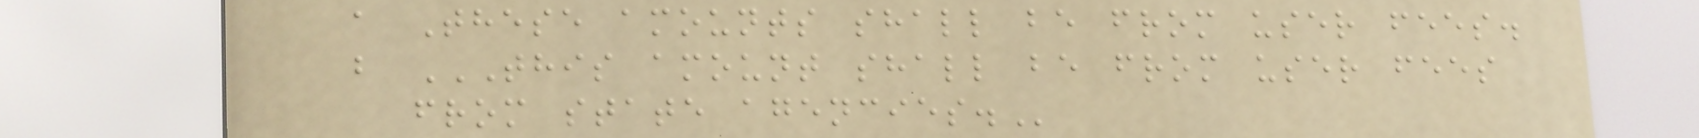a These amounts shall be from user fees.
b THIS AMOUNT SHALL BE FROM USER FEES
FROM STATE AGENCIES.
